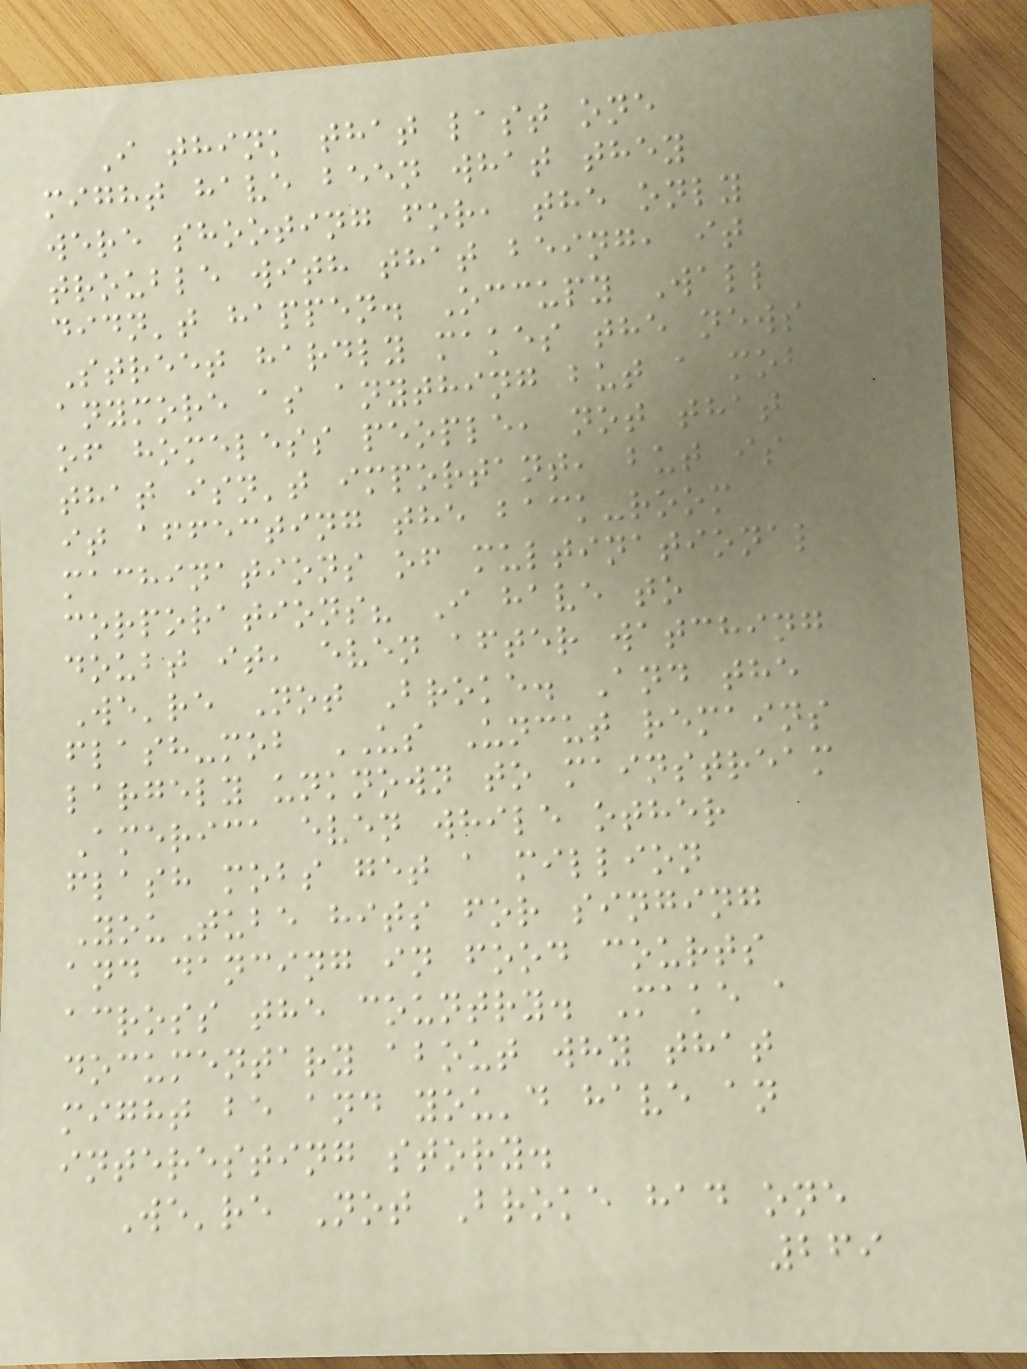I think that last one
might have been what they
were shooting for, the only
trouble with that being, it
didn't happen. Occupy Wall
Street hardly makes the news
anymore as anything but a mob
of homeless people, not that
that isn't important, but is
it affecting the back-room
machinations of multinational
corporations? I have to
doubt it, even after watching
We're Not Broke. And the
flash-mob US Uncut remains
largely unknown to mainstream
America even while other
flash mobs get a million
YouTube hits for singing
and dancing in food courts
across the country. Make a
documentary about why that
might be and you'd have an
interesting story.
We're Not Broke had one
269
